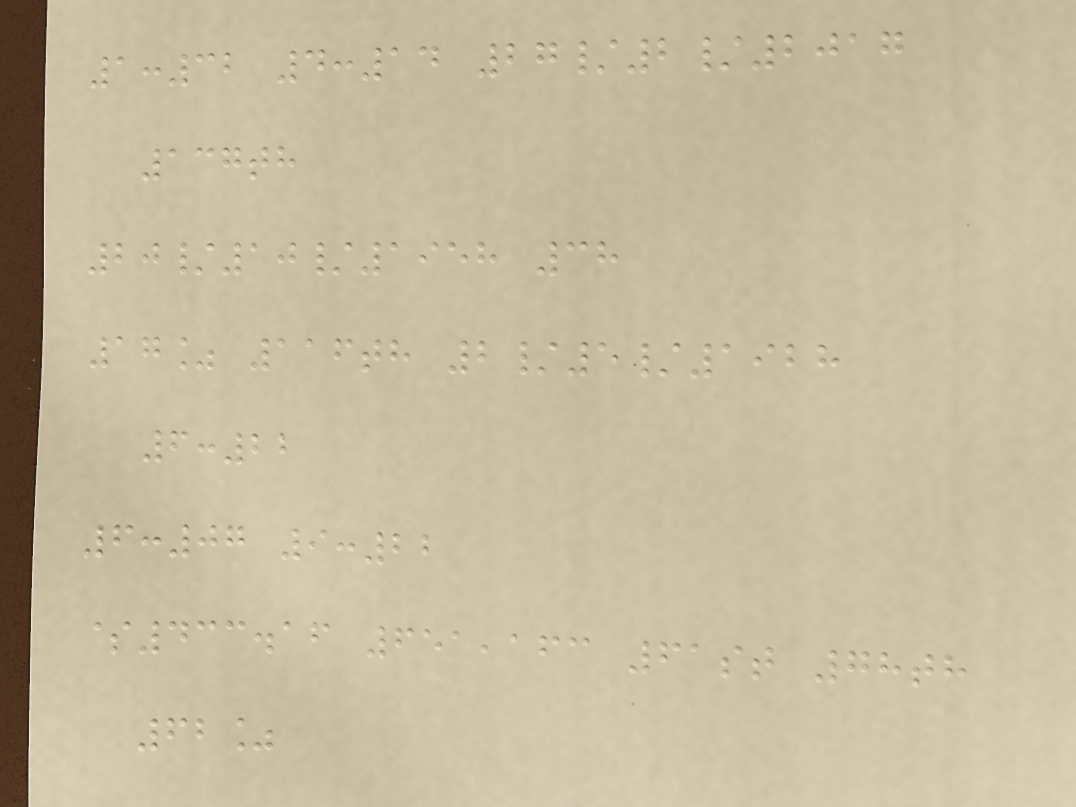1:32 4:14 27/2/2017
137th
20/10/1958 38
17% 116th 2/5/1928
6:22
6:07 9:22
$433.16 651,163 61st 78th
62%
